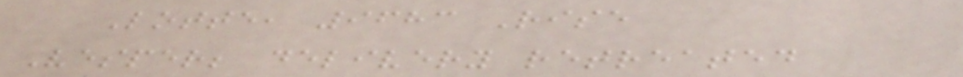Lotte, 9683 Rise
Vesper; delivery retreated
